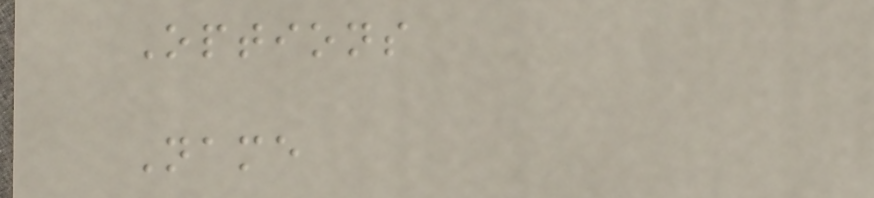Options
Name
